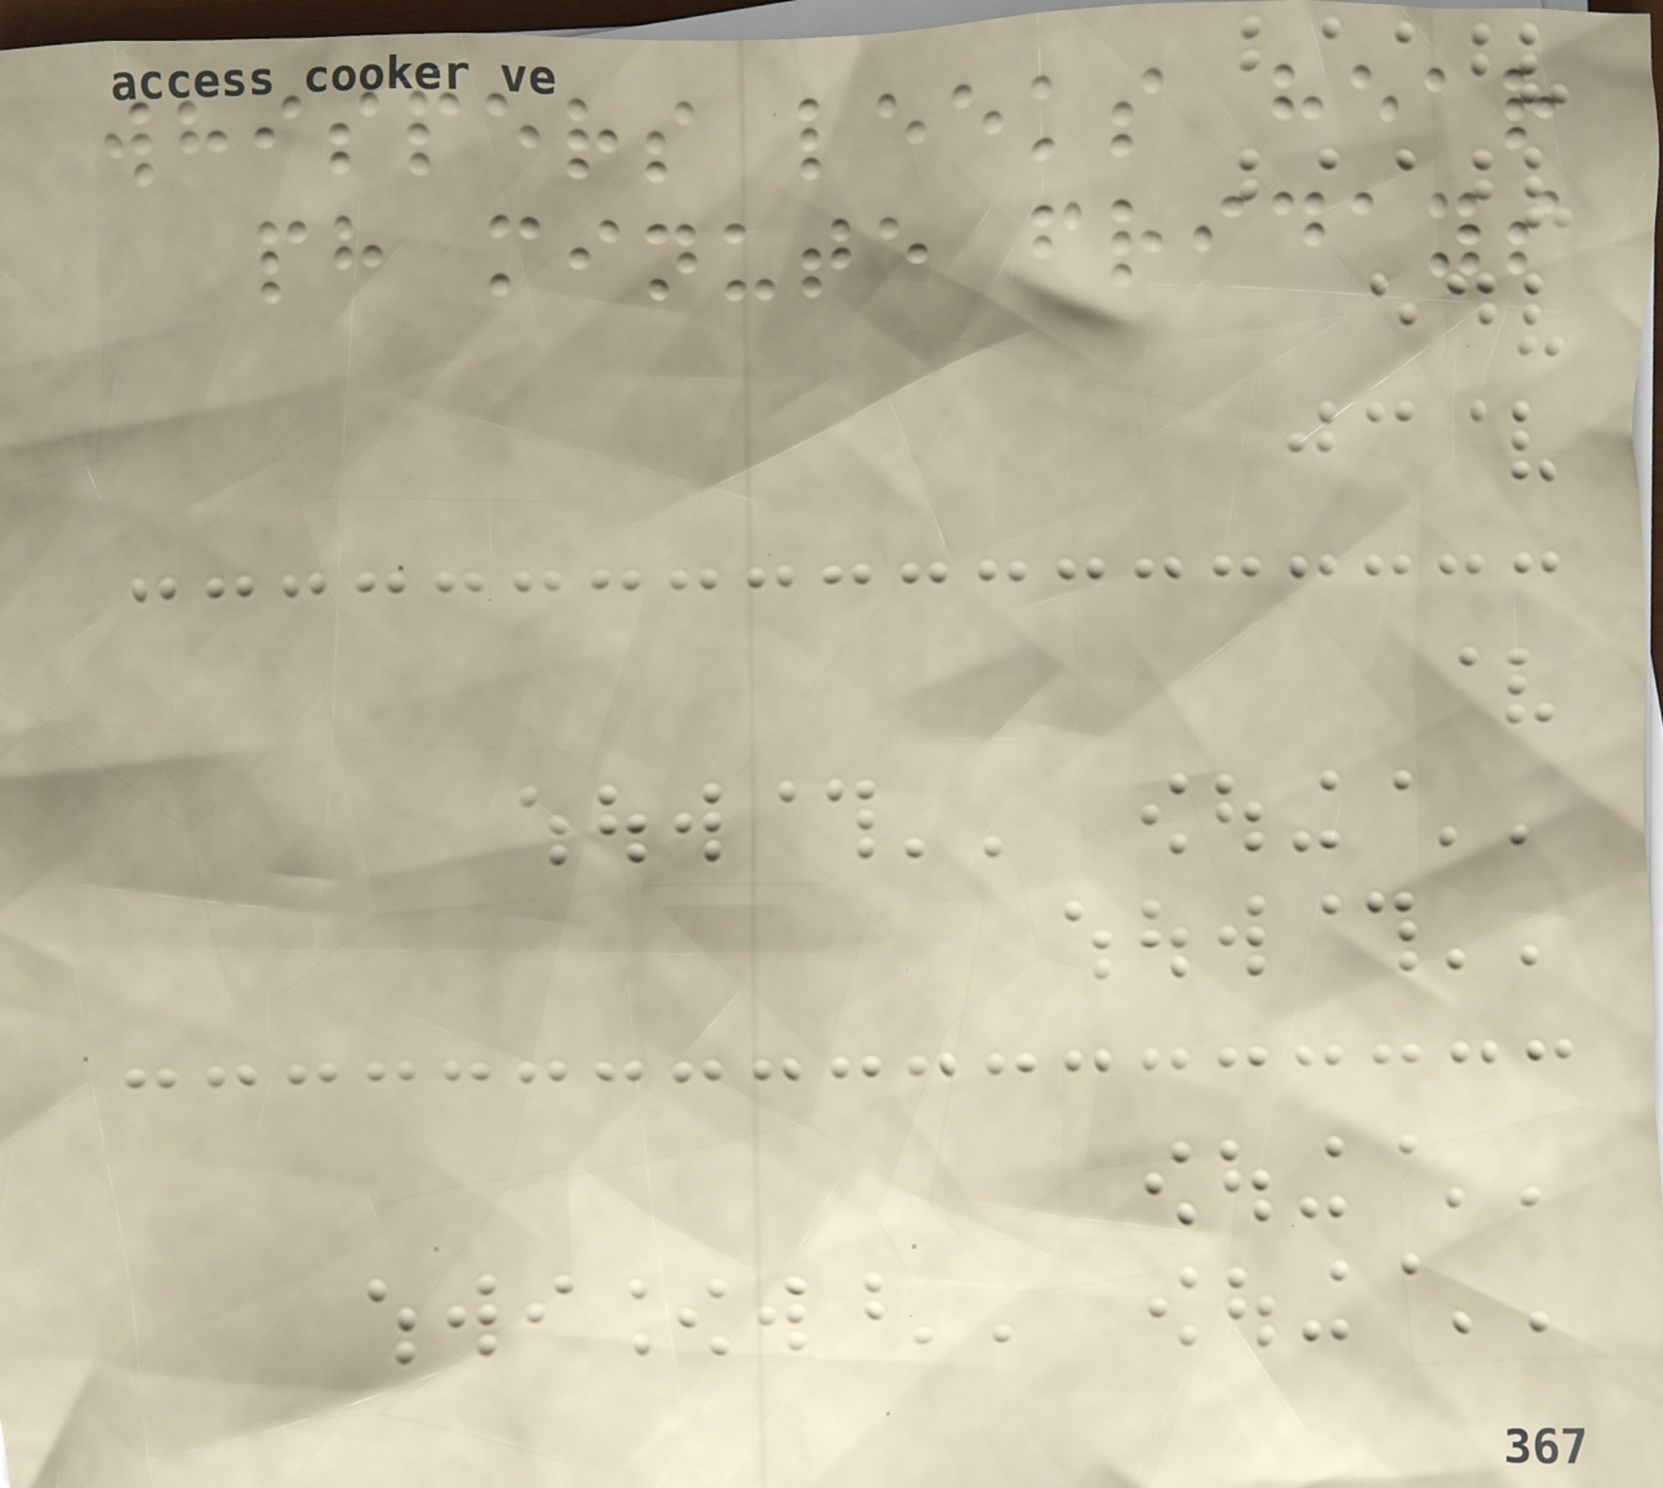whispers leeks hear
ph minute fridays
